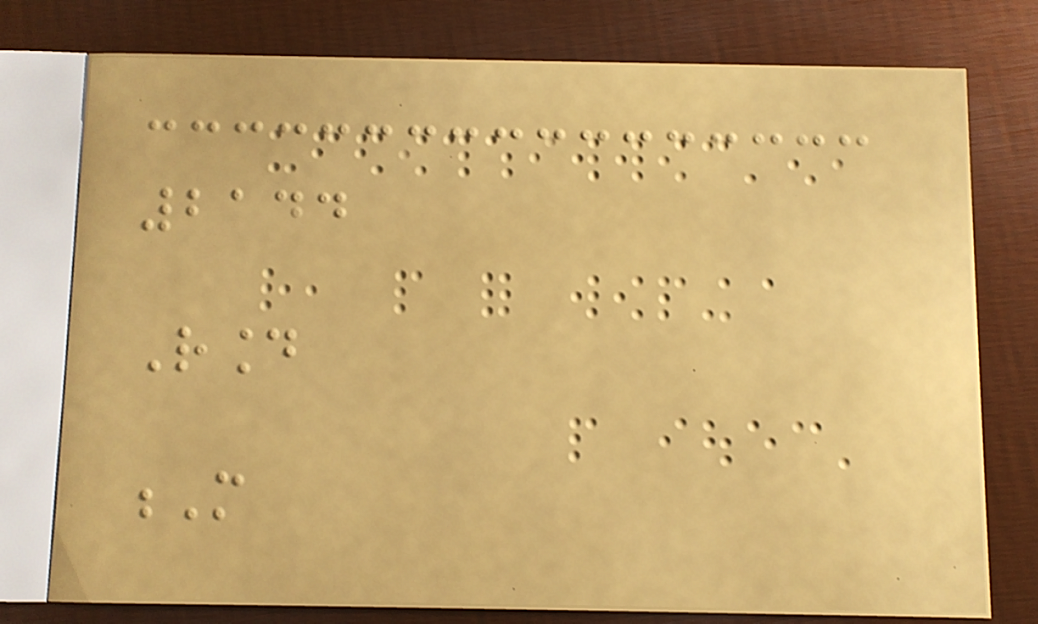2144
Round
M
